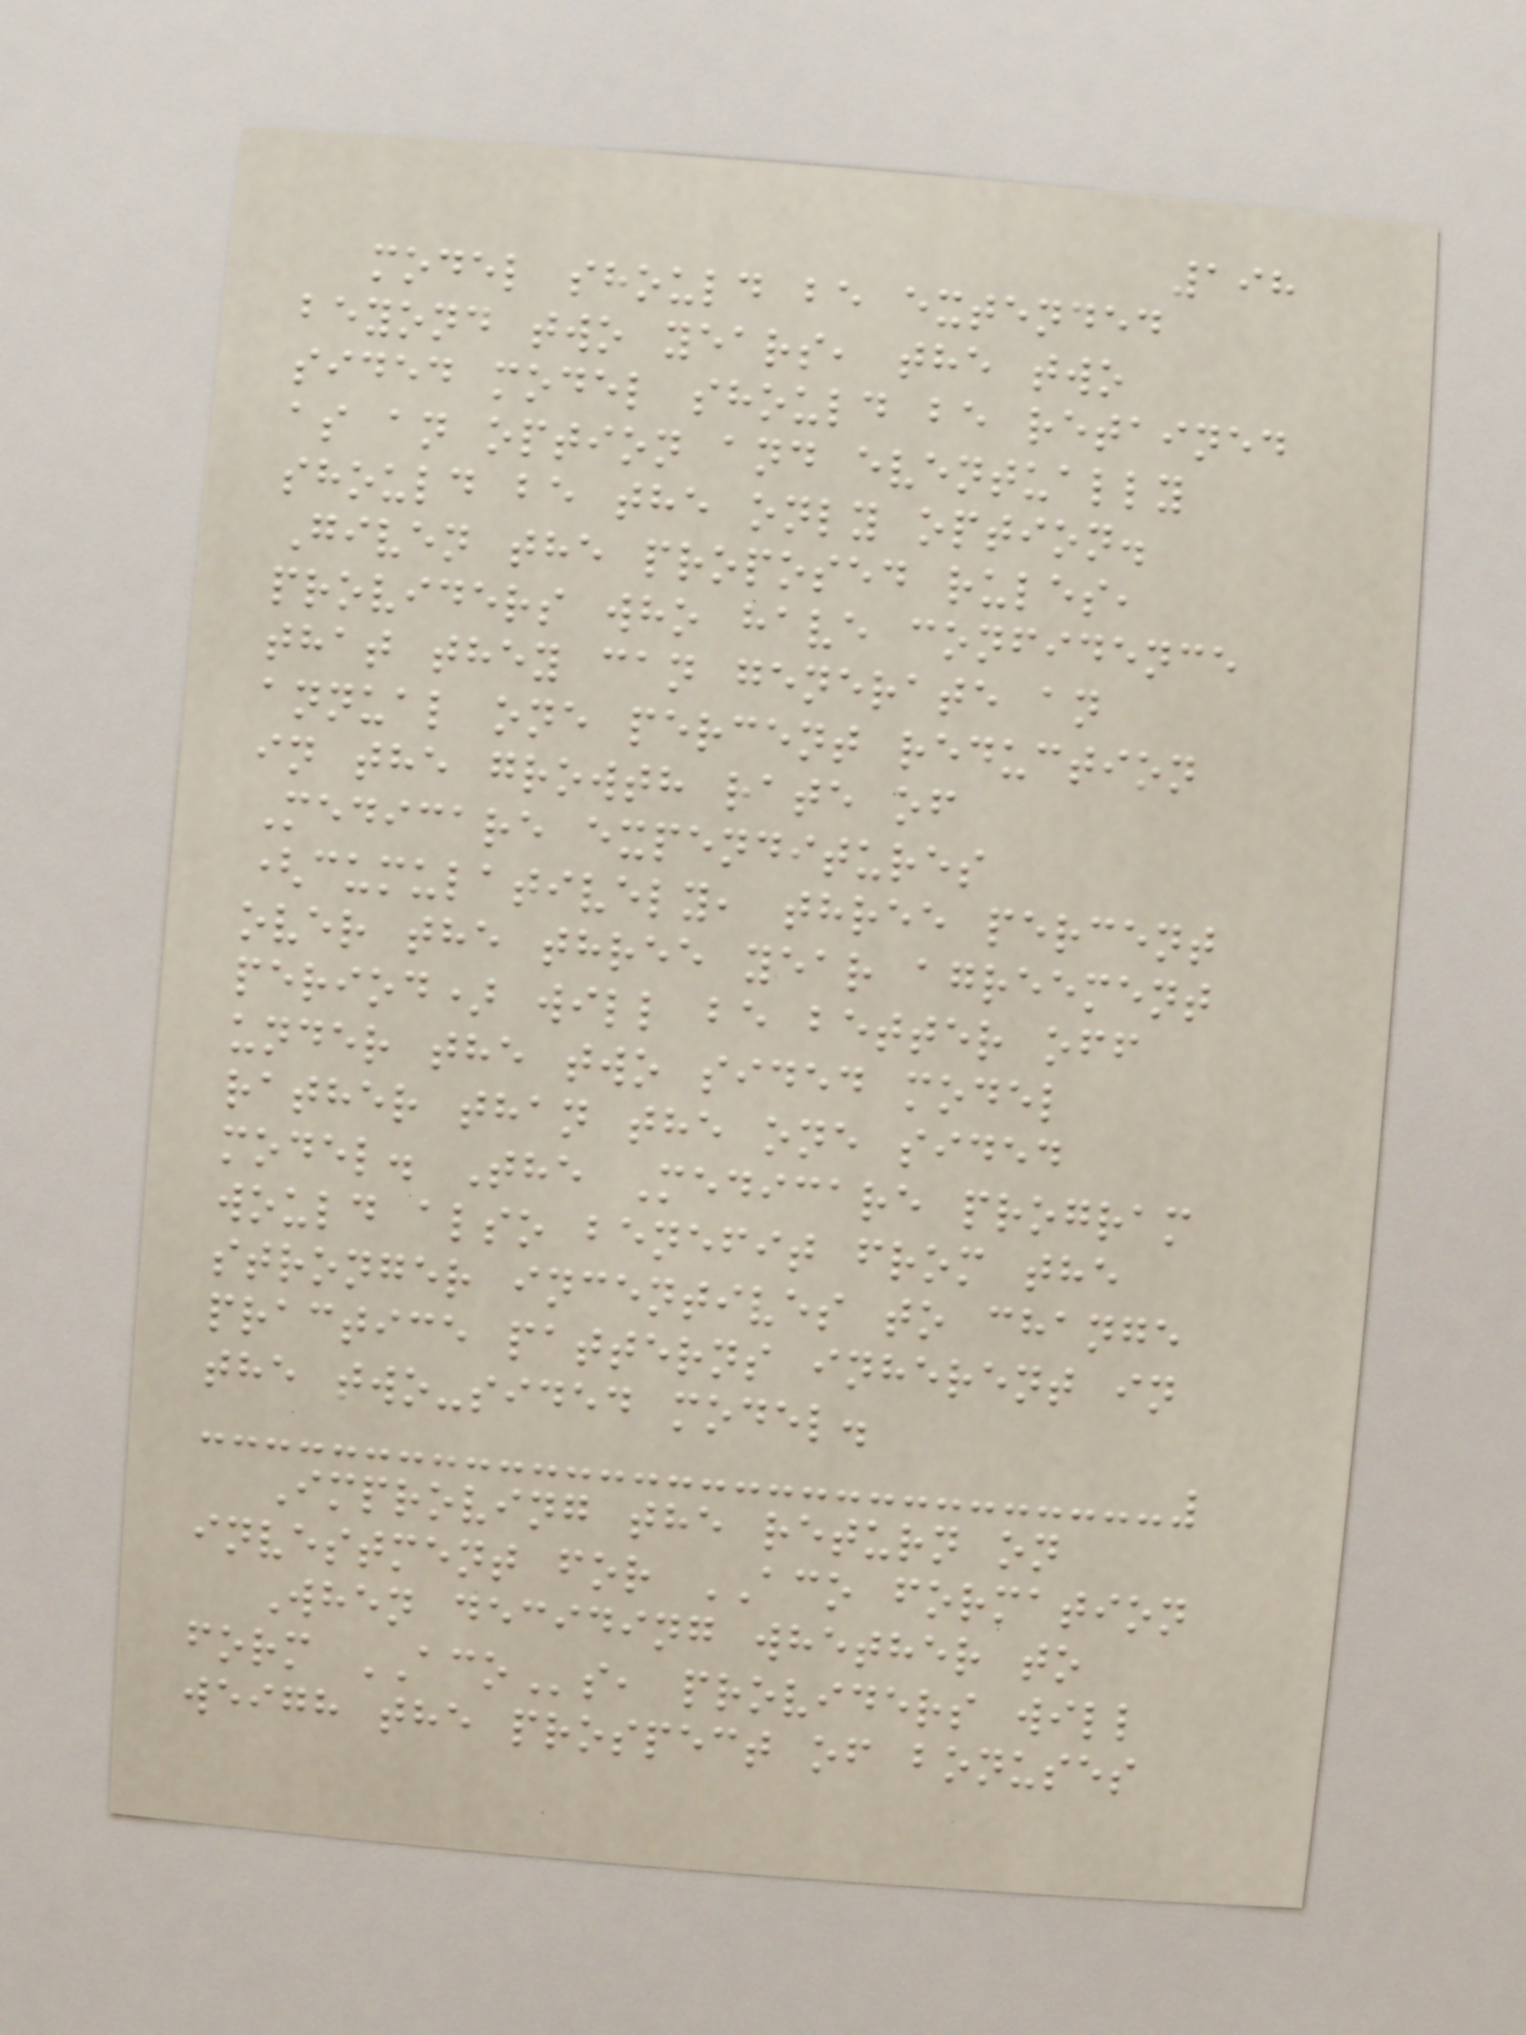198
model should be extended
beyond two years, the two
sided model should be retained
as an option and eventually
should be the only option.
Given the proposed rules,
providers who have confidence
that they can generate an
annual one percent reduction
in the growth rate of
Medicare expenditures
(cumulatively, three percent
over the three year agreement
period) will be better off
under the two sided model
rather than the one sided
model. The Medicare program
would also benefit from the
stronger incentives to change
practice patterns inherent in
the two-sided model.
Improving the return on
investment for ACO formation
When deciding whether to
form ACOs, providers will
weigh the prospect of bonuses
